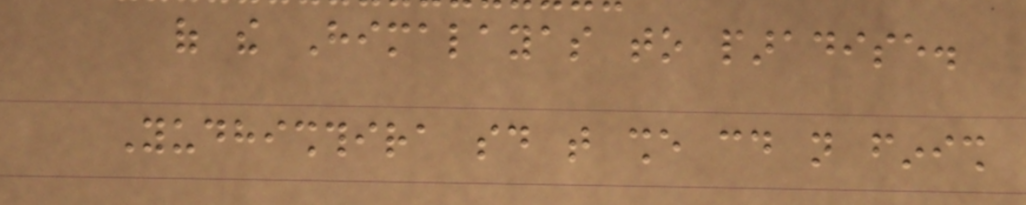of the Himalayas to paradise.
Yudhishthira said that she could not finish
